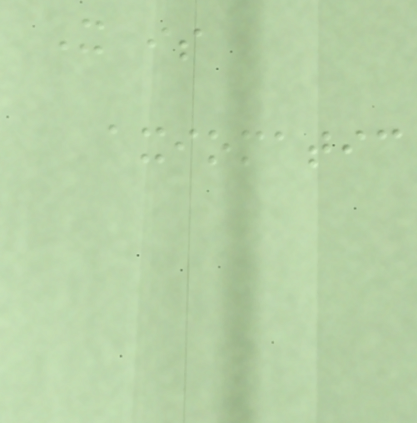It is
axiomatic
